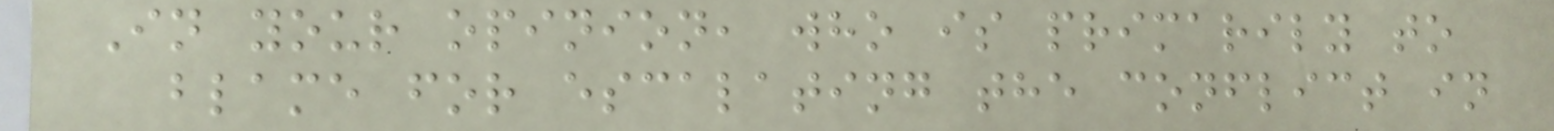In your opinion, who is primarily to
blame for escalating the conflict in
